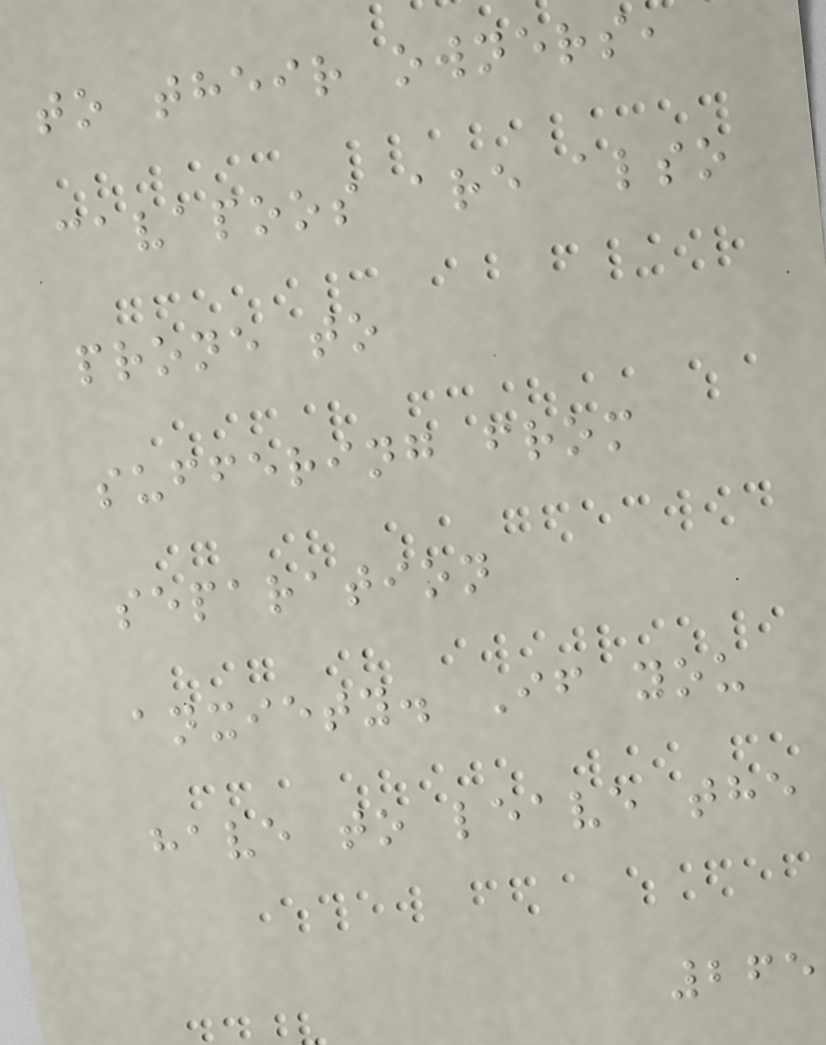to their owners,
cavapoos are also
prone to
suffering from
separation
anxiety. If you
have to leave the
265
